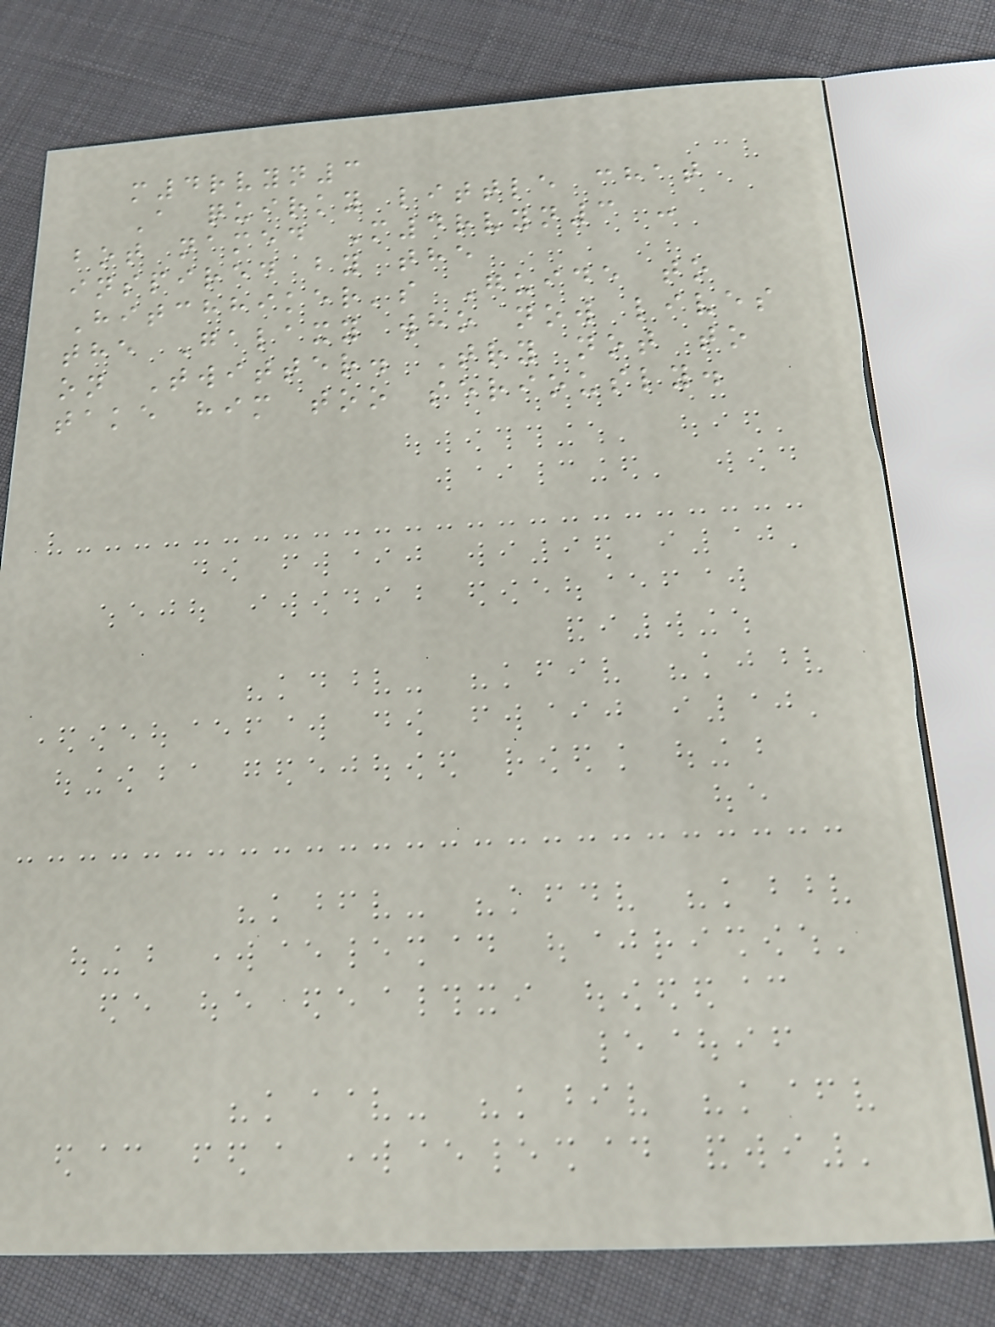m4rvyn3
A quirky little chat
bot named M4rvyn3 -
inspired by the
Hitchhiker's Guide to
the Galaxy who now lives
on Twitter. Try not to
take him too seriously.
